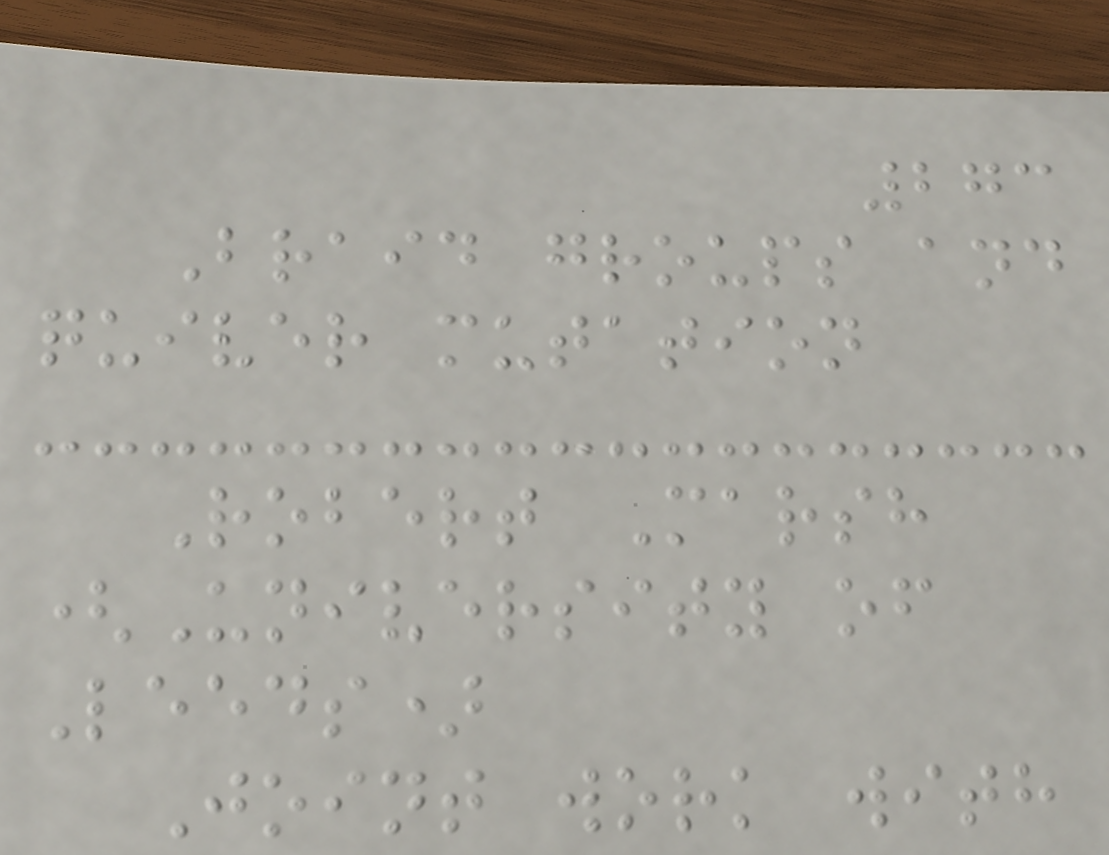273
Braid groups and
quiver mutation
Robert Marsh
(University of
Leeds)
Joint work with
